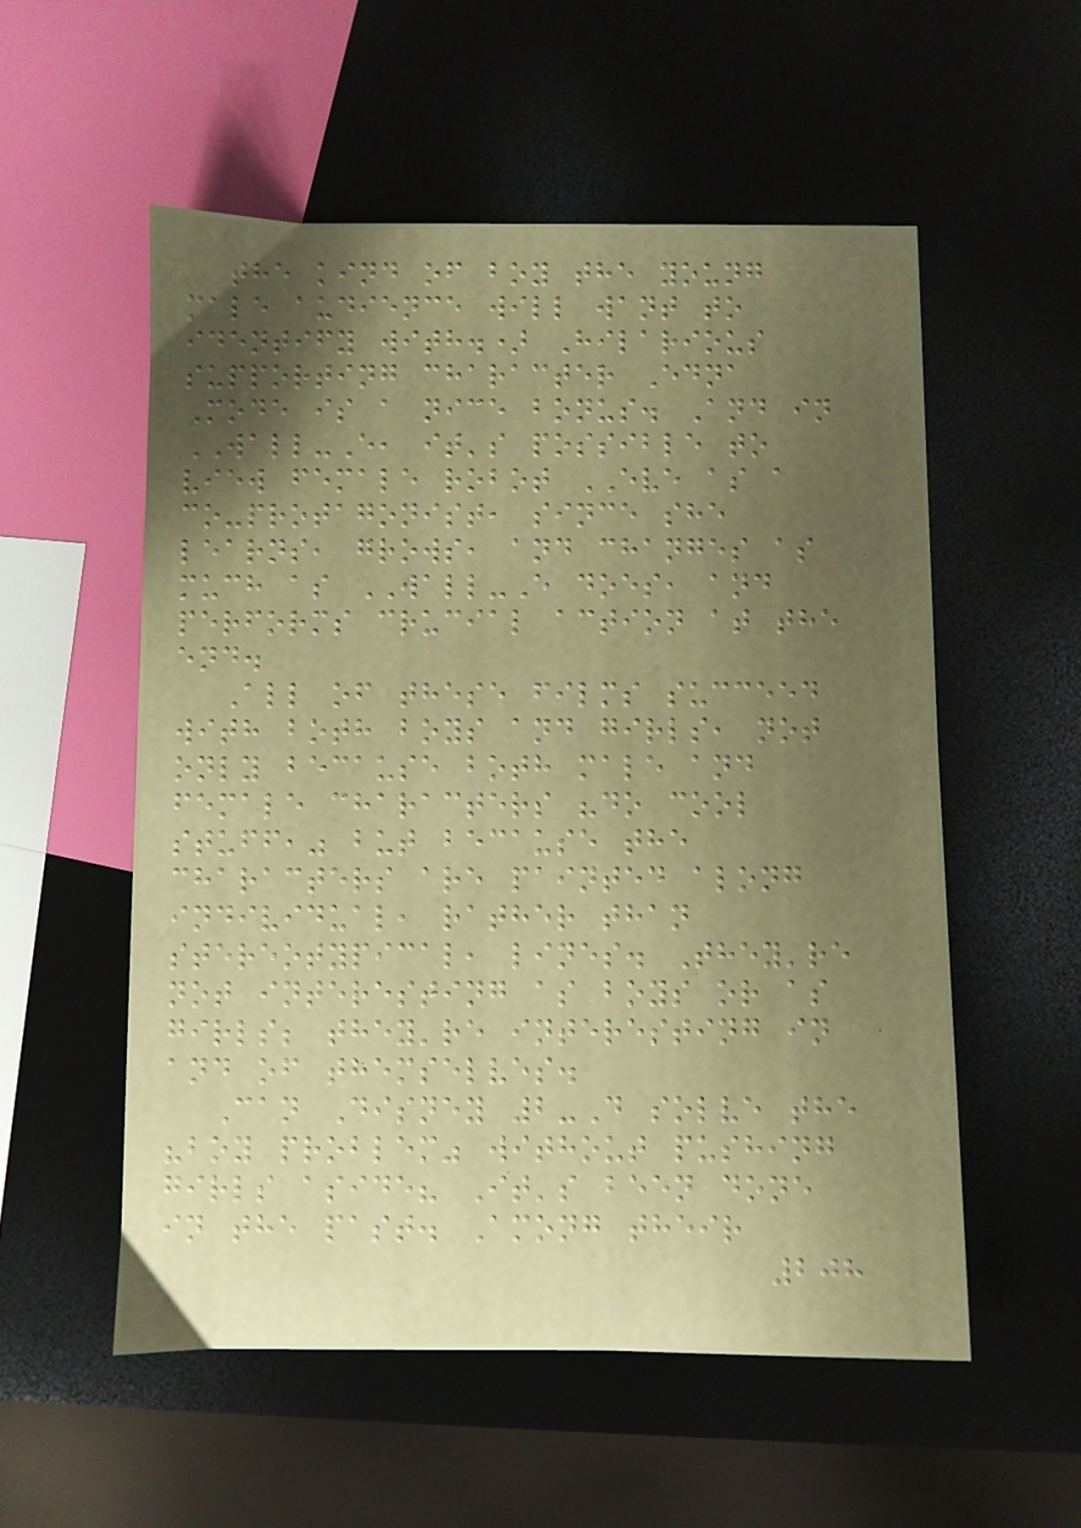the kind of boy the young
male audience will want to
identify with.) Hilarious
supporting character Edna
Mode is a nice bonus. And in
WALL-E, it's possible to
view female robot EVE as a
co-protagonist, since she
learns, grows, and changes as
much as WALL-E does, and
performs crucial action at the
end.
All of these films succeed
with both boys and girls, not
only because both male and
female characters "do cool
stuff," but because the
characters are painted along
individual, rather than
stereotypical, lines. They're
not interesting as boys or as
girls; they're interesting in
and of themselves.
Can Disney 2-D solve the
"boy problem" without pushing
girls aside? It's been done
in the past. Among their
208
